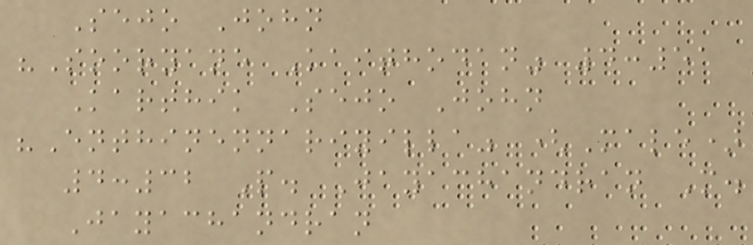Sejo John
"Sooryane Kaithodan" 4:51
Karthik Sejo John
"Enthinennariyilla" (Male)
4:32 P. Jayachandran M.
Jayachandran
